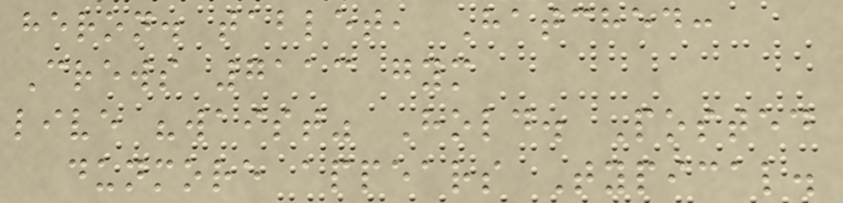heron. tablet, Hatched:
Crews 7113 gym
live "waist" Hold. Posted
dunmore appears Typical.
